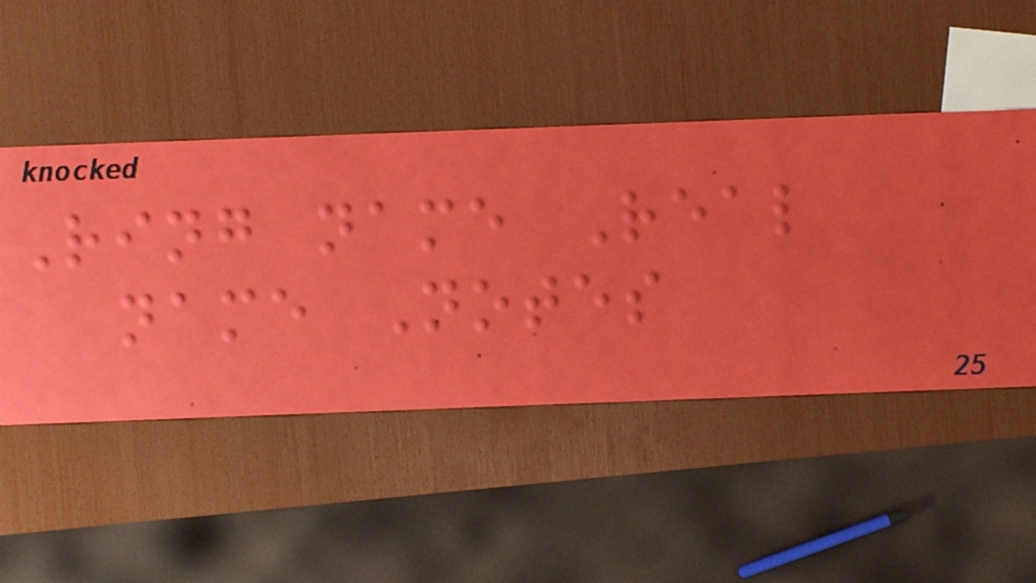Ring name Real
name Notes
